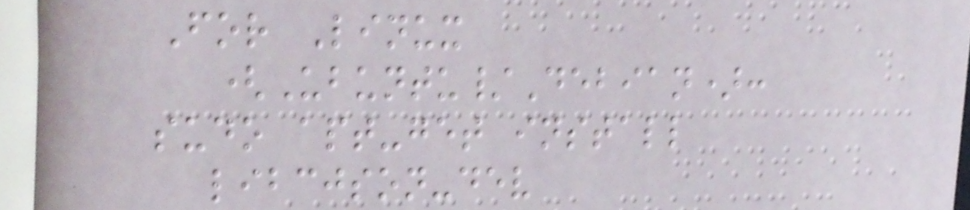For Linux
(Ubuntu/Debian):
sudo apt-get install
libcjson-dev
